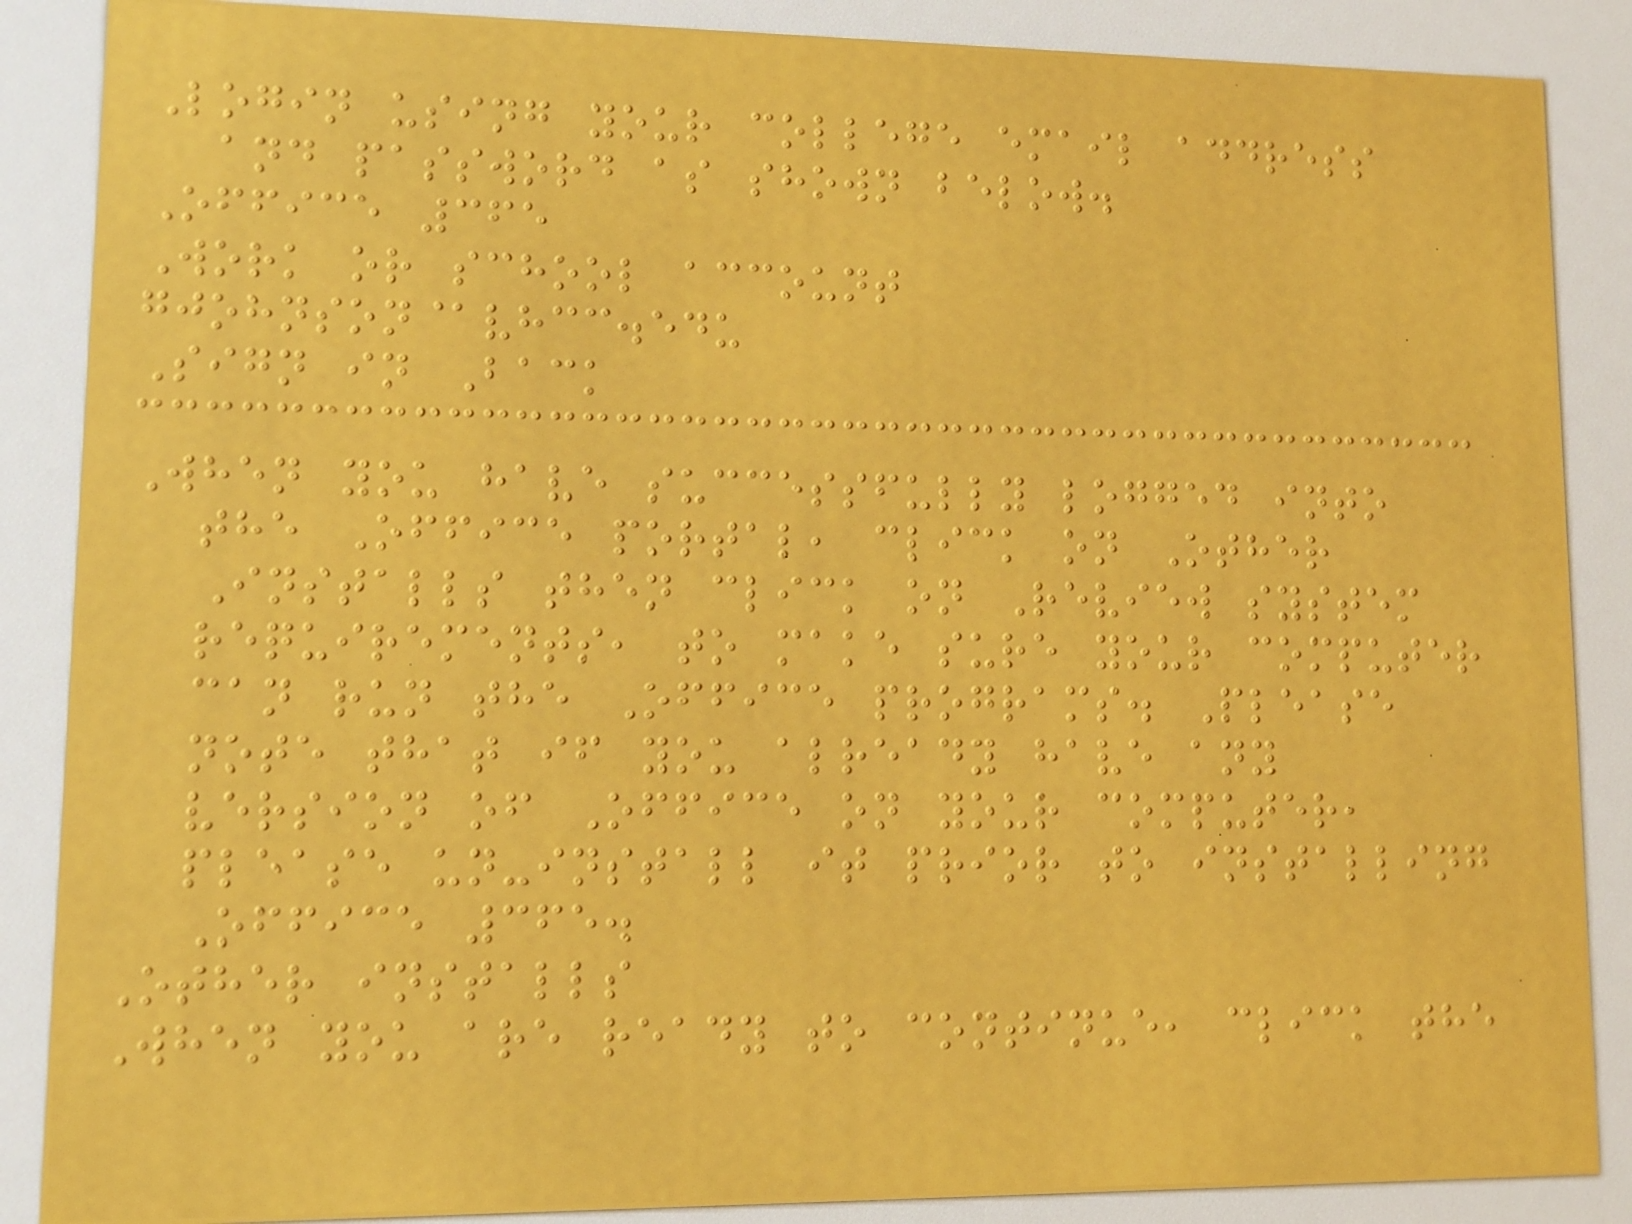Login using your college email address
and password as shown below.
Office 365
Work or school account
gjohnson@vhcc.edu
Sign in Back
When you have successfully logged into
the Office portal, click on Other
Installs then click on Review system
requirements, to make sure your computer
can run the Office programs. Please
note that if you already have any
version of Office on your computer,
please un-install it prior to installing
Office 365.
Other installs
When you are ready to continue, click the
